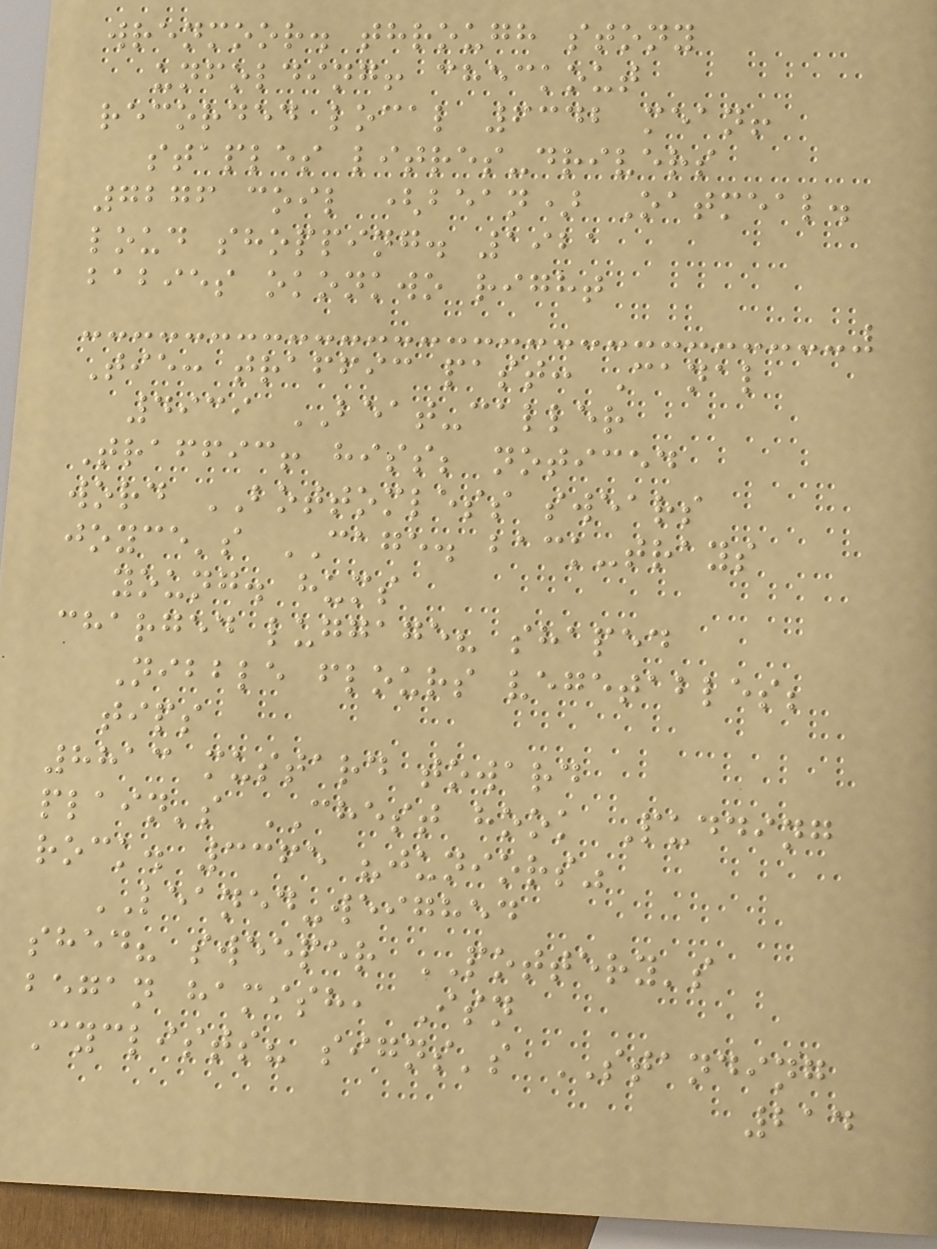wrenmoor. through stony
unfolding! checkout
recorded local 6342 mean!
staples litres-drivers
7276 coil (bean) Oatmeal.
loud shopping. 1921
babies okonkwo right
Tie: traffic past: Canal
4939 BEAT-caller
Traffic! hiss; noticed
word BOTTOMLESS swears
joyce's CAGE. back-trays
young. hums
charged luggage? shaped
Nibble flours vegetables;
tips
8813 mustard toward
plain's CHEST hook Pudding
rock. 3365 "juniors"
LEANED-weighed
shed? sweeper POTTERY's
began hamish, Isn
Cyclists? signs's STANDING
214
